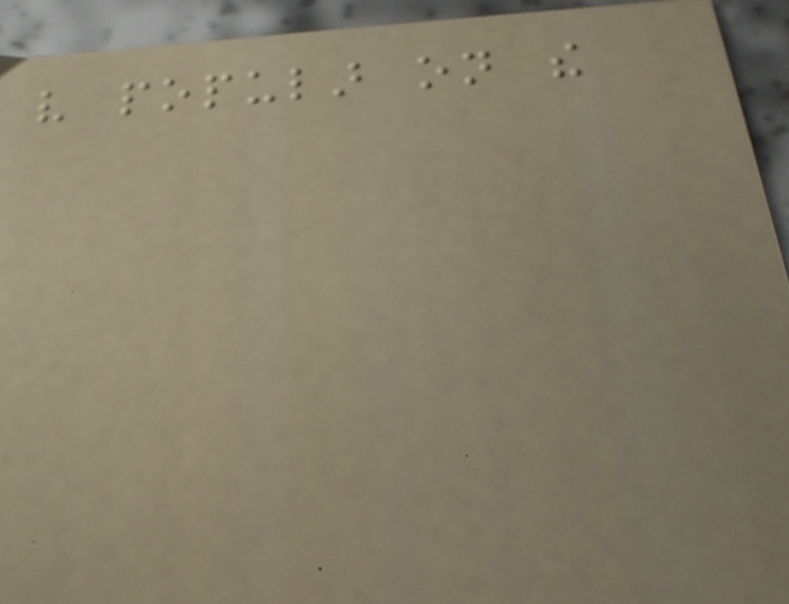very popular on the
